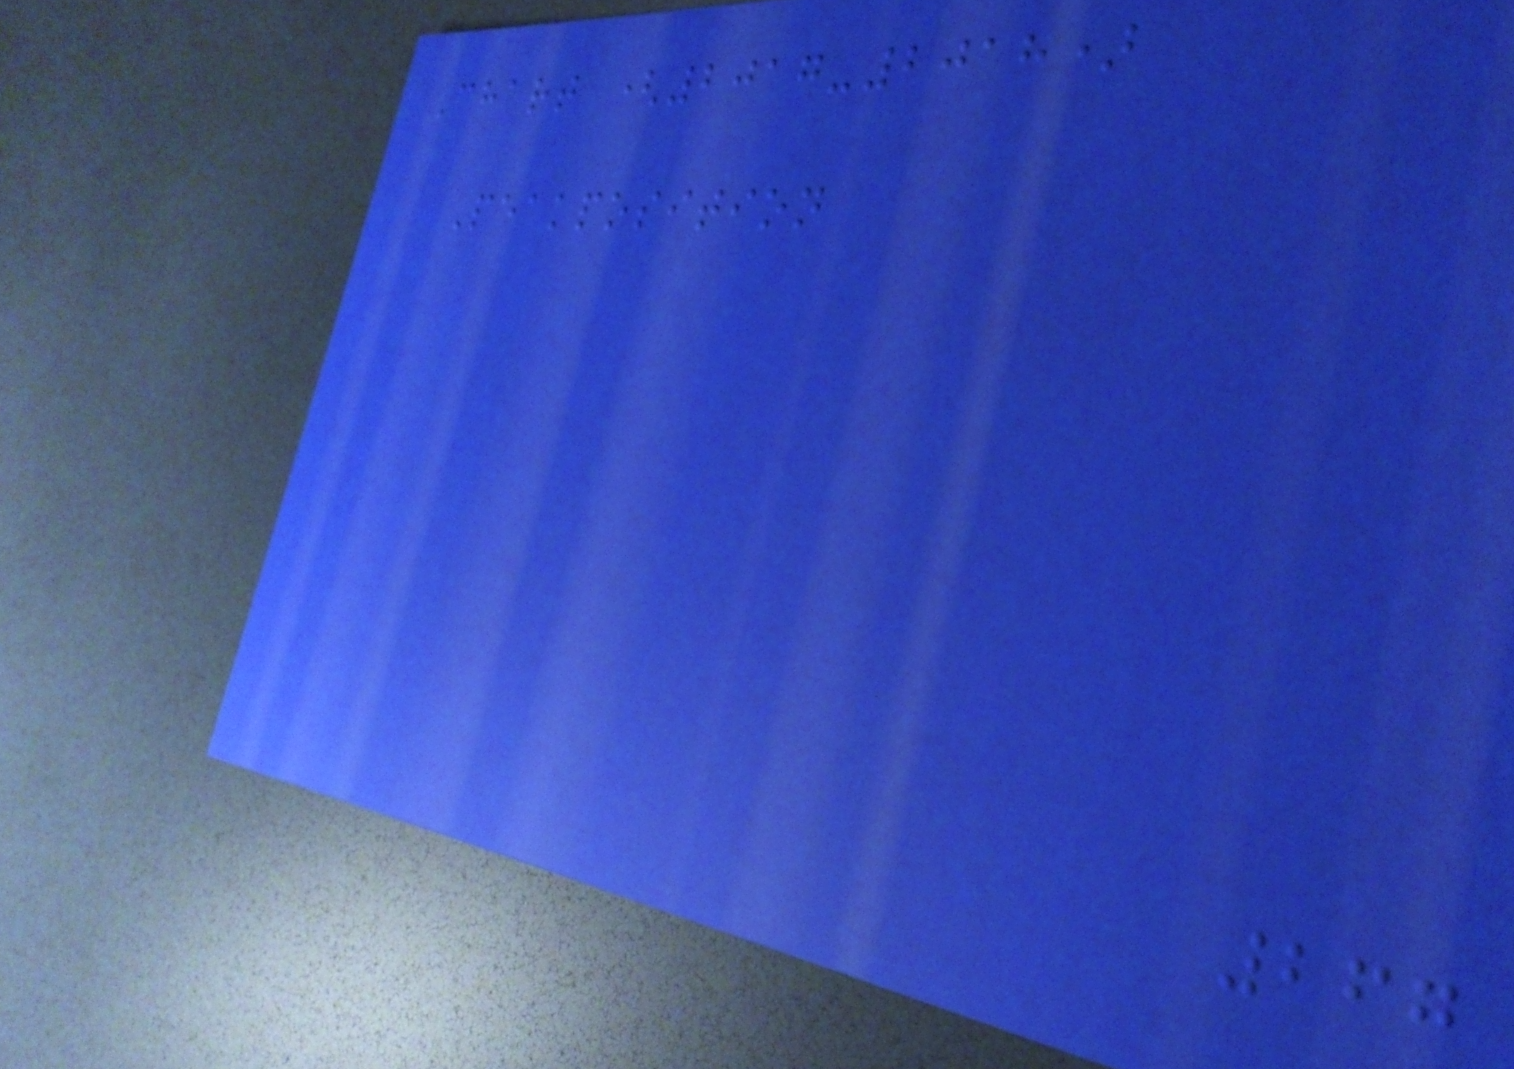Chart (2017-2018)
Peakposition
267
